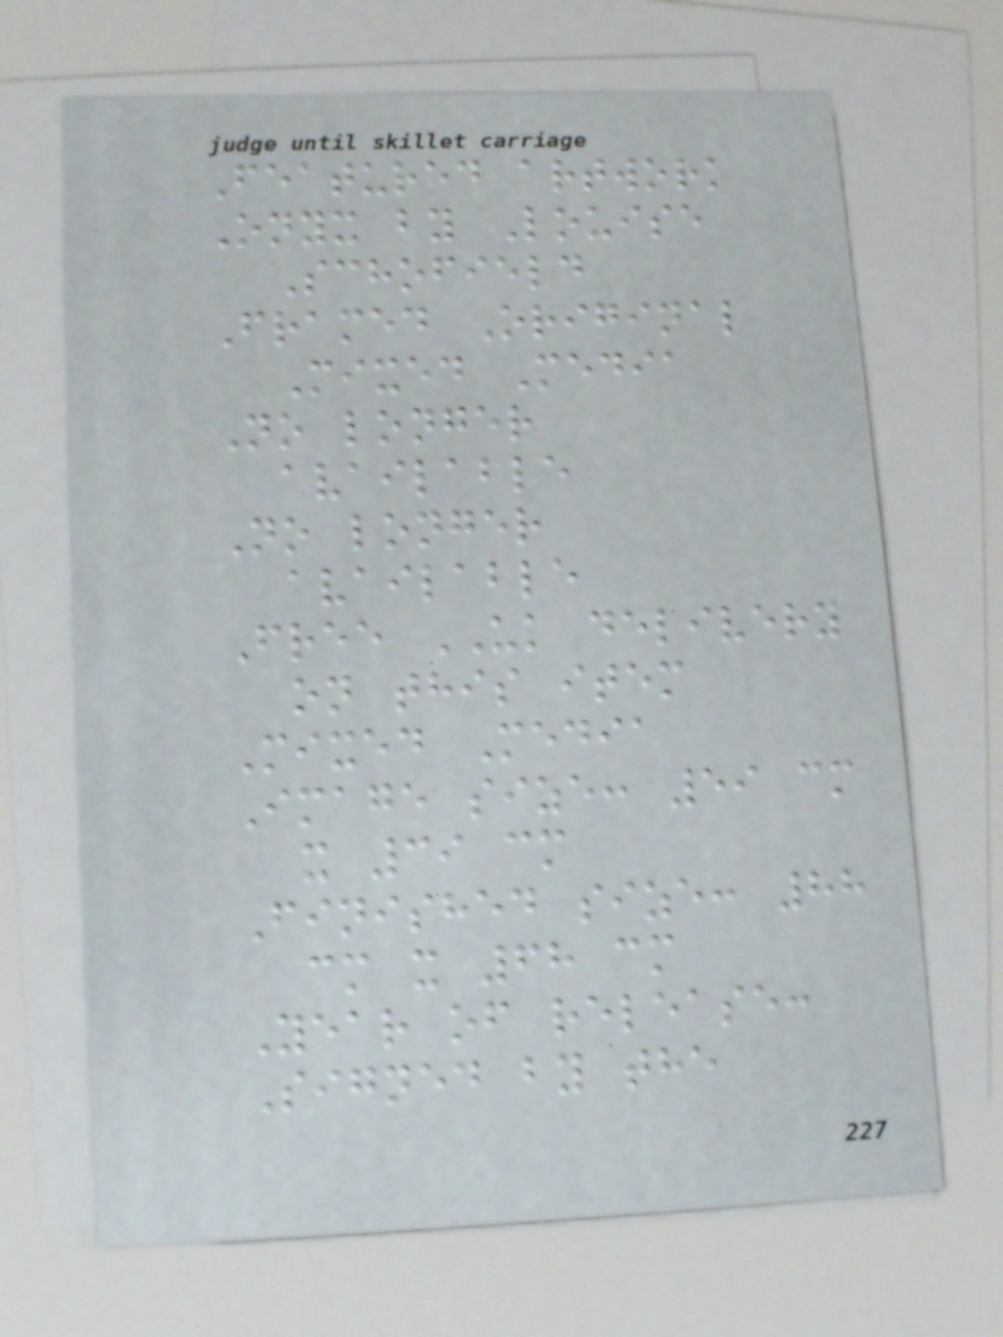Featured artwork
Onyx by Louise
Schofield
Framed Original
Mixed Media
No longer
available
No longer
available
Free UK delivery
on this item
Mixed Media
Image size: 59 cm
x 39 cm
Finished size: 88
cm x 68 cm
Year of release:
Signed by the
